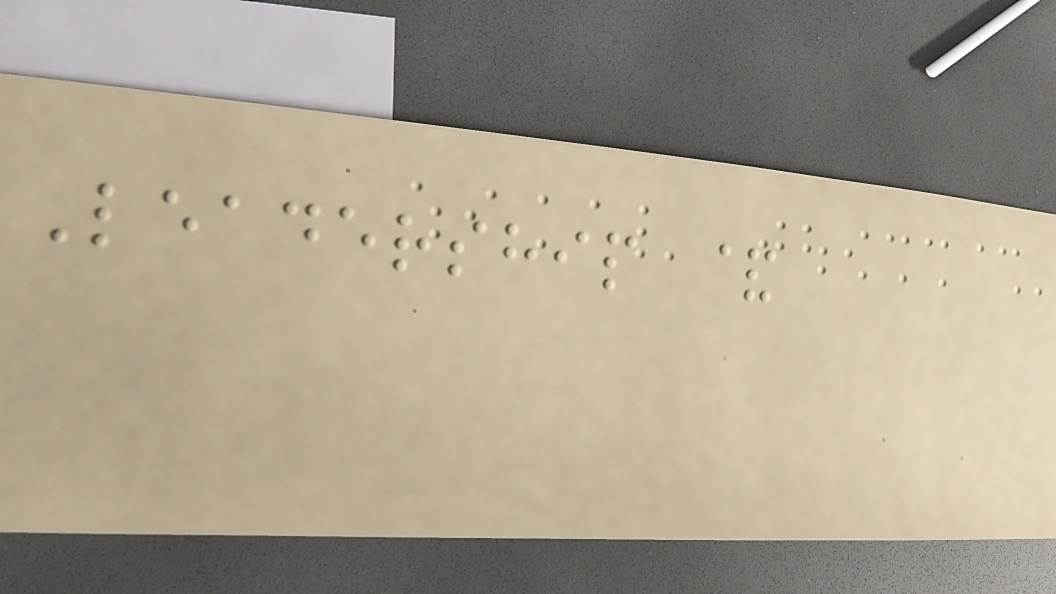Leadership &
